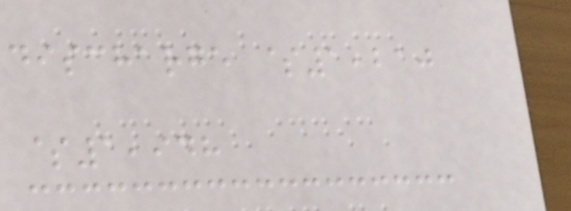discharge $1,210
$1,948
